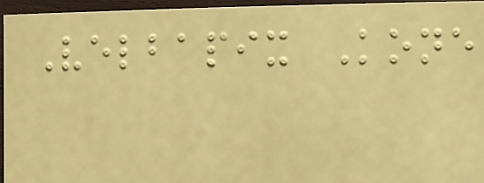Velbapix Kone
